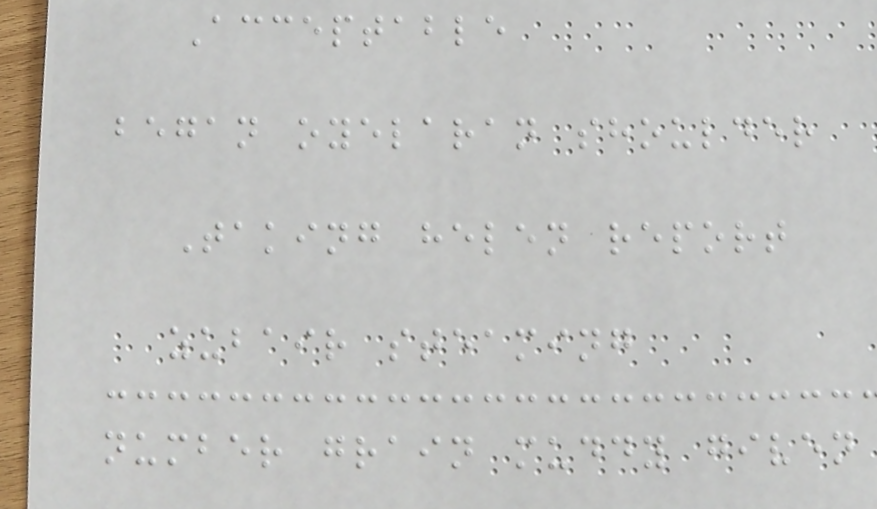Acceptable
began oyelaran shoulder
Taking helen report
zubair steaming
number grain muddy given
